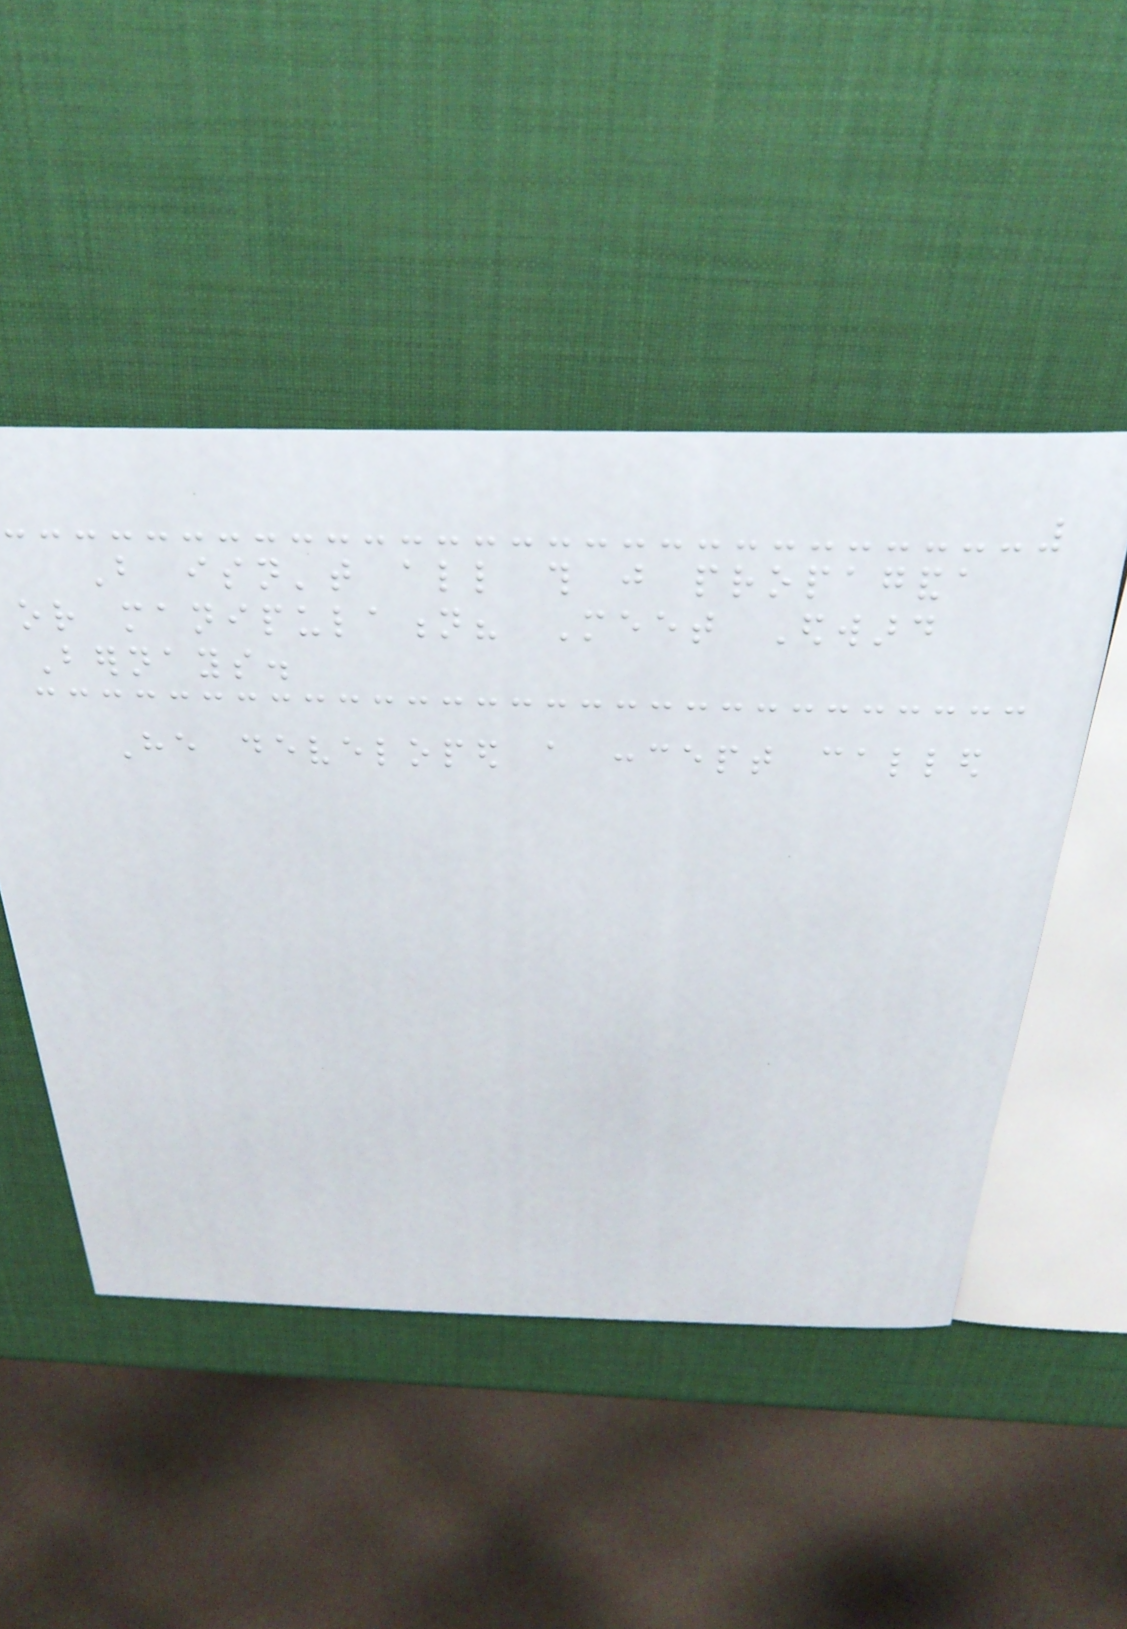But isn't all this just propaganda
or manipulation? Meet Edward
Bernays.
He developed a concept called
